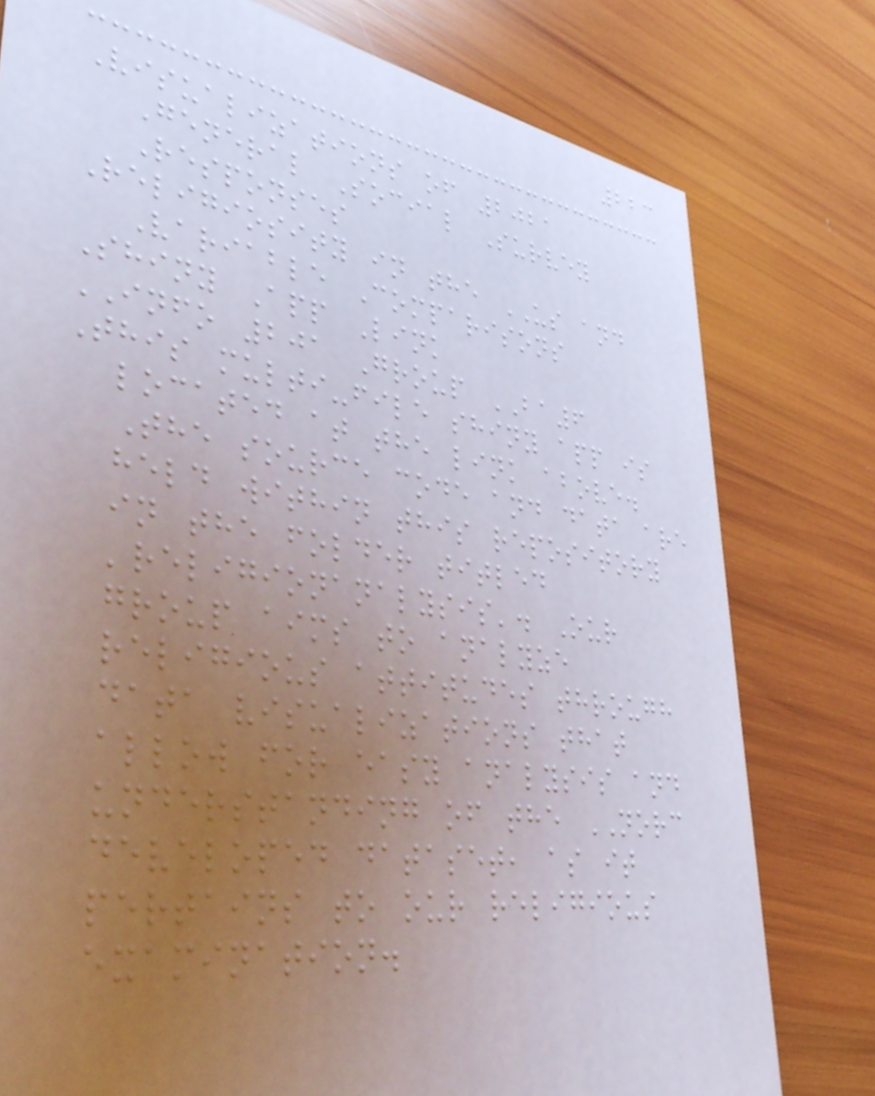223
Visualizations of 2021
General Social Survey
Responses
Religiosity in the US and
Variable Comparisons
Shiny App Link
INFO 201 Group BA6
This multi-file shiny app is
located at the link above.
The source code and data are
held within this repository
in the folder titled
'religionanalysis'. Our
group aims to analyze
religious attitudes through
data visualizations that
allow for easy analysis and
understanding of the NORC
developed dataset, as it
pertains to our religious
examination.
